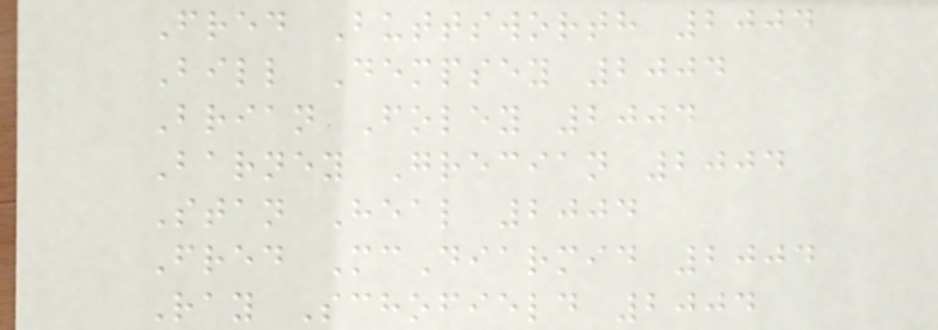Fred Buttsworth 2004
Bill Dempsey 2004
Brian Foley 2004
Barney Grecian 2004
Stan Heal 2004
Fred McDiarmid 2004
Ray Schofield 2004
